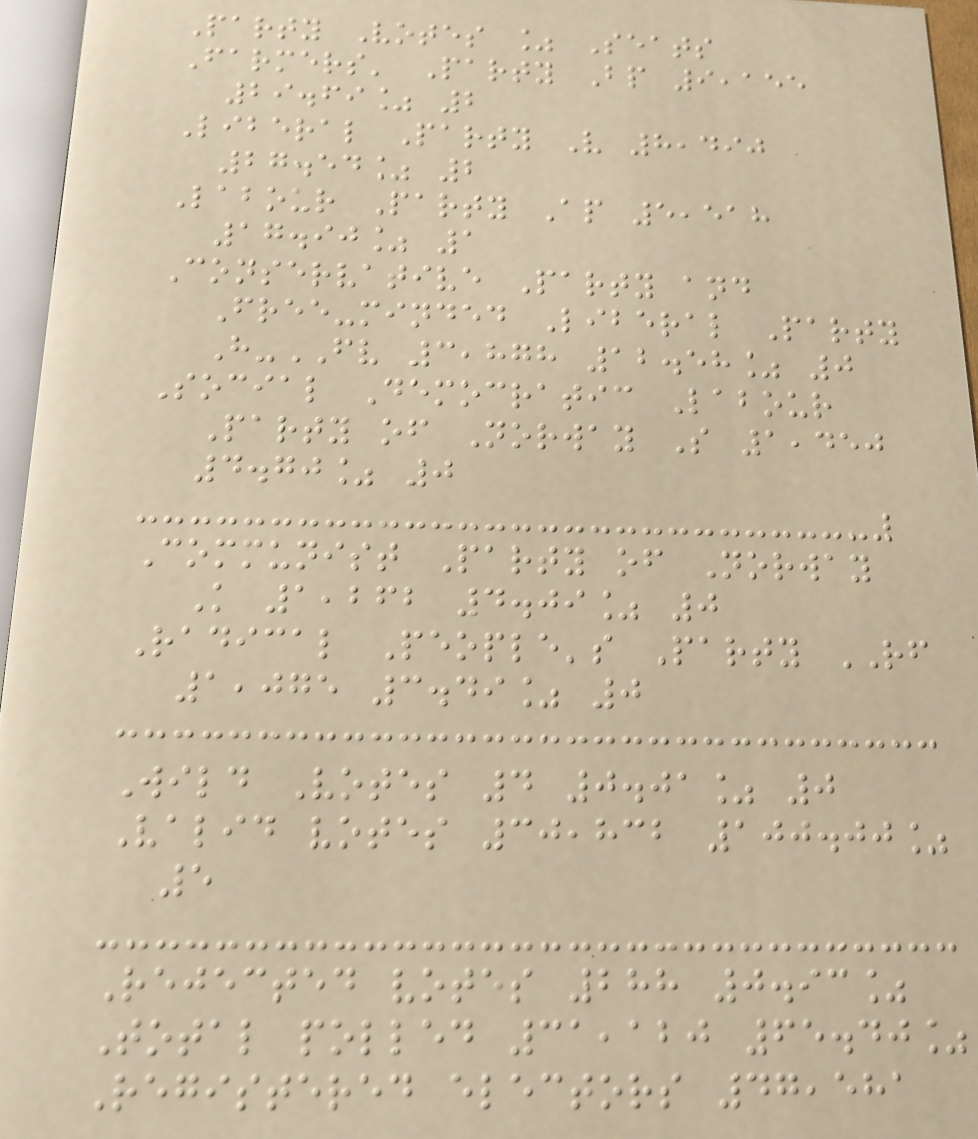Party Votes % Seats
Farmers' Party Bp 9,155
29.69% 2
Liberal Party V 8,490
27.54% 2
Labour Party Ap 5,518
17.90% 1
Conservative Party and
Free-minded Liberal Party
H-FV 3,878 12.58% 0
Social Democratic Labour
Party of Norway S 1,450
4.70% 0
Communist Party of Norway
K 1,262 4.09% 0
Radical People's Party RF
1,075 3.49% 0
Wild Votes 4 0.01% 0
Valid votes 30,832 100.00%
5
Rejected votes 288 0.93%
Total polled 31,120 65.40%
Registered electors 47,581
